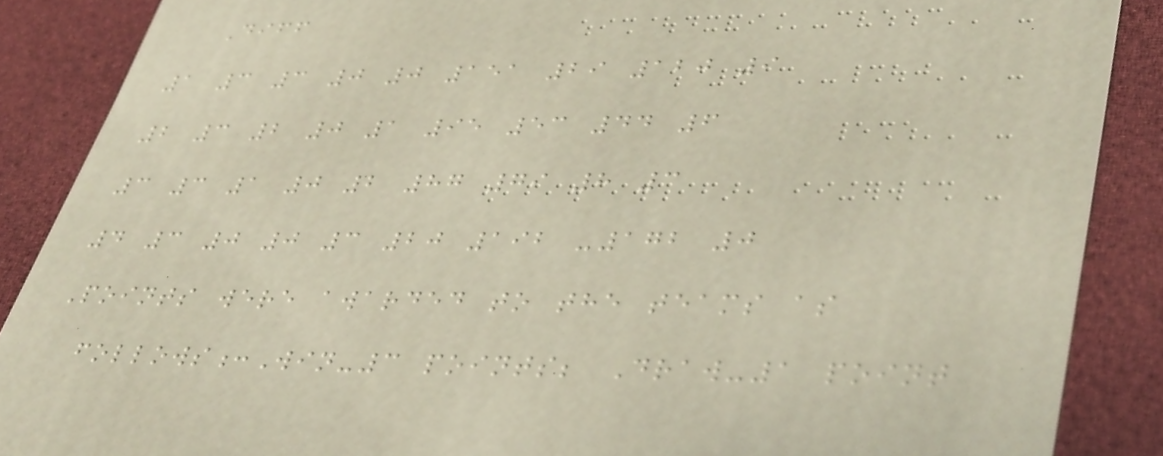Diff
1 3 3 0 0 151 29 120 9
2 3 2 0 1 95 53 44 6
3 3 1 0 2 87 79 8 3
4 3 0 0 3 20 192 -172 0
Points were awarded to the teams as
follows:Win-3 points; Draw-1 point
